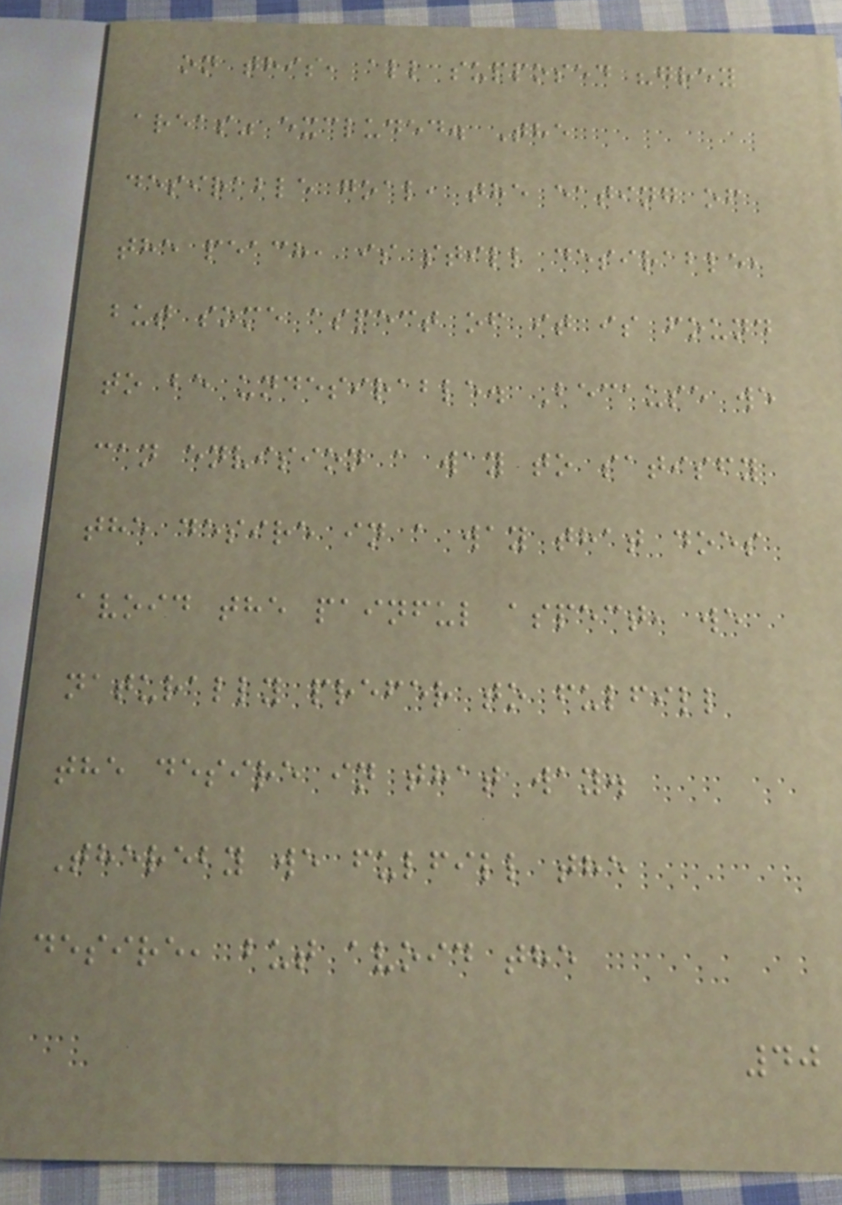on this, all supposed "grey
areas" excluded. The
desirable goal, the eating of
the peach, is still desirable,
but some aspect of it is found
to be undesirable. Because we
can envision a way to satisfy
the desire in a way that does
avoid the painful aspect, we
naturally prefer to fulfill
the desire in that way.
Thereby we fulfill the
desire, but avoid the
40
